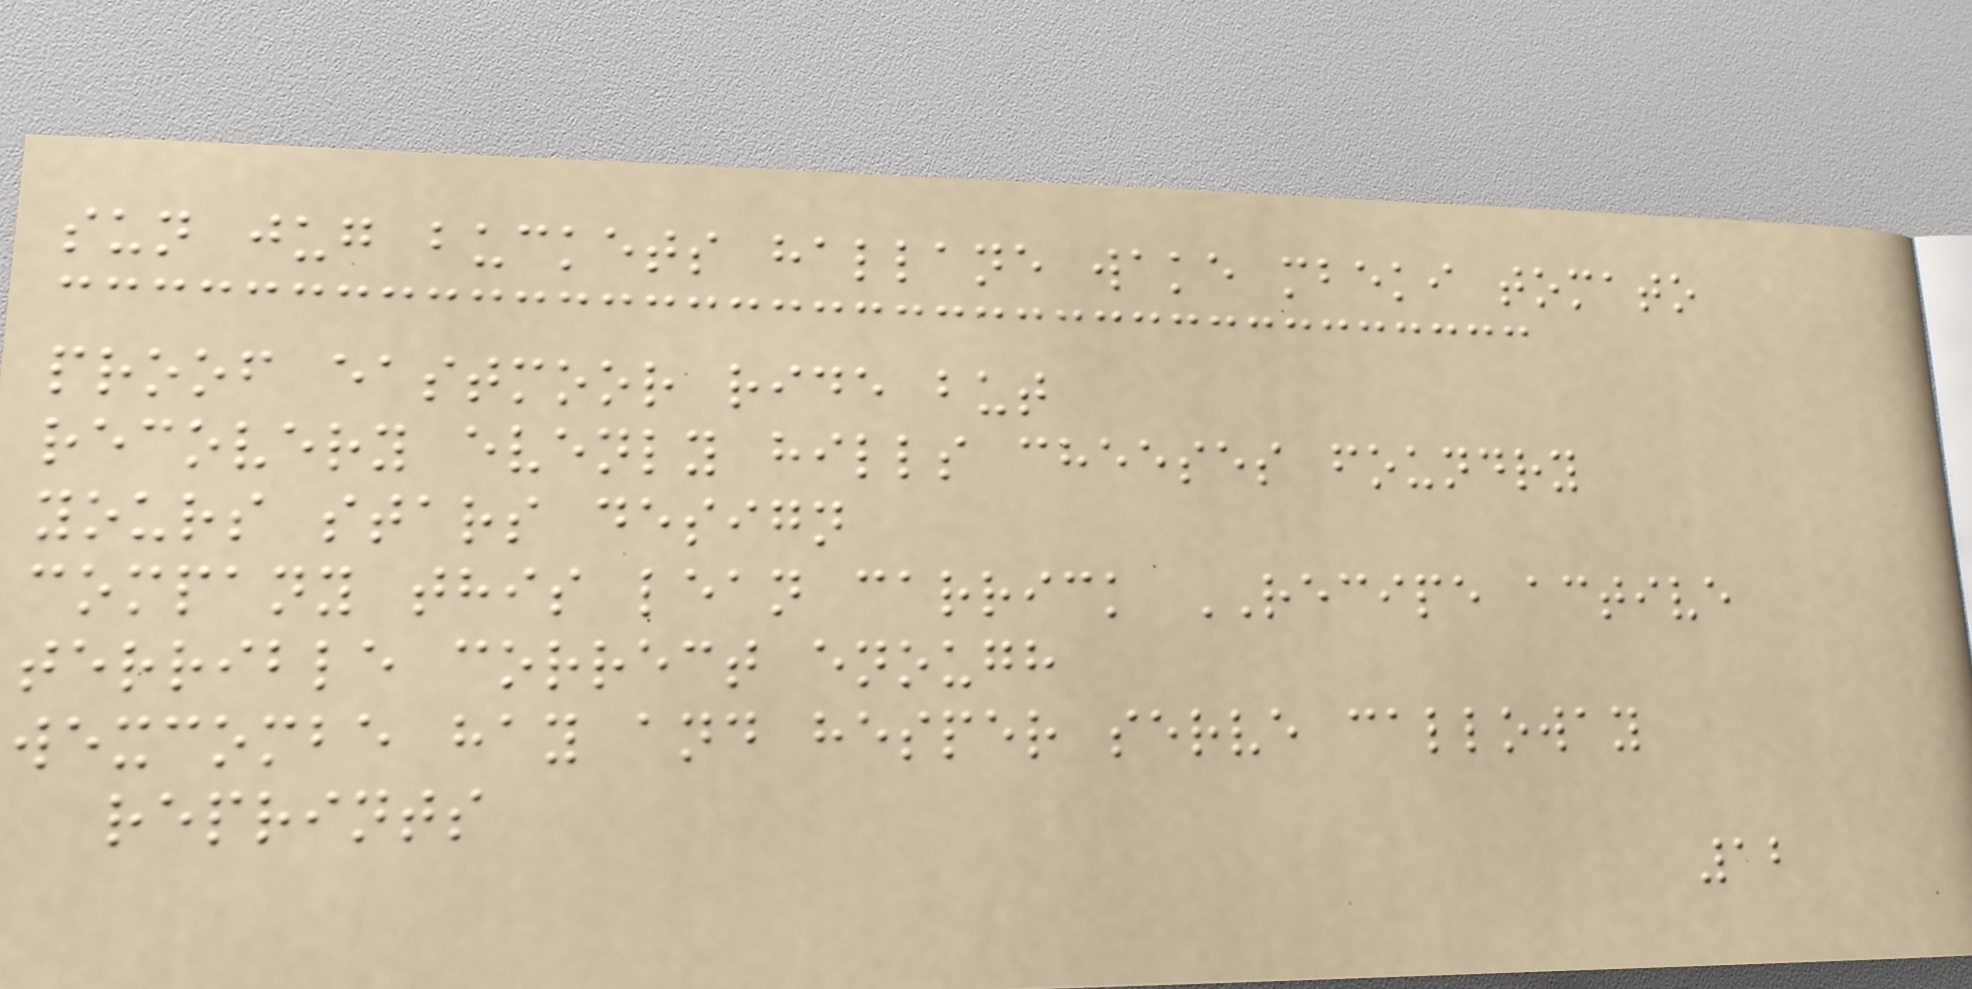sun jug buckets hallane wake mbeki tomato
proof eastmoor ride but
recovery evenly hills cheeses foundry
yours stars design
company this lean carrick RECIPE active
terrible correct enough
wexcombe hay and hesper serve calloway
reprints
12
